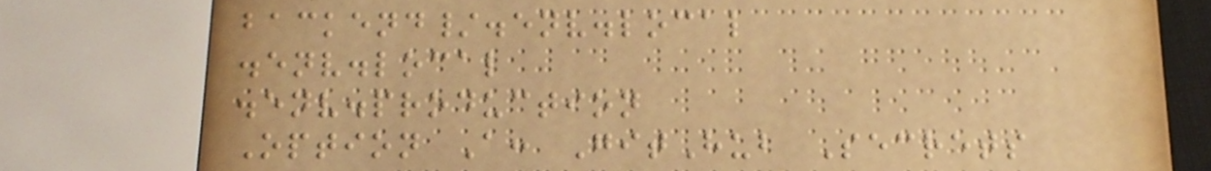backend/.env.local
.env.local
.env.production
Option A: GitHub Secrets
